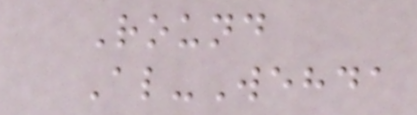Round
Al-Wehda
